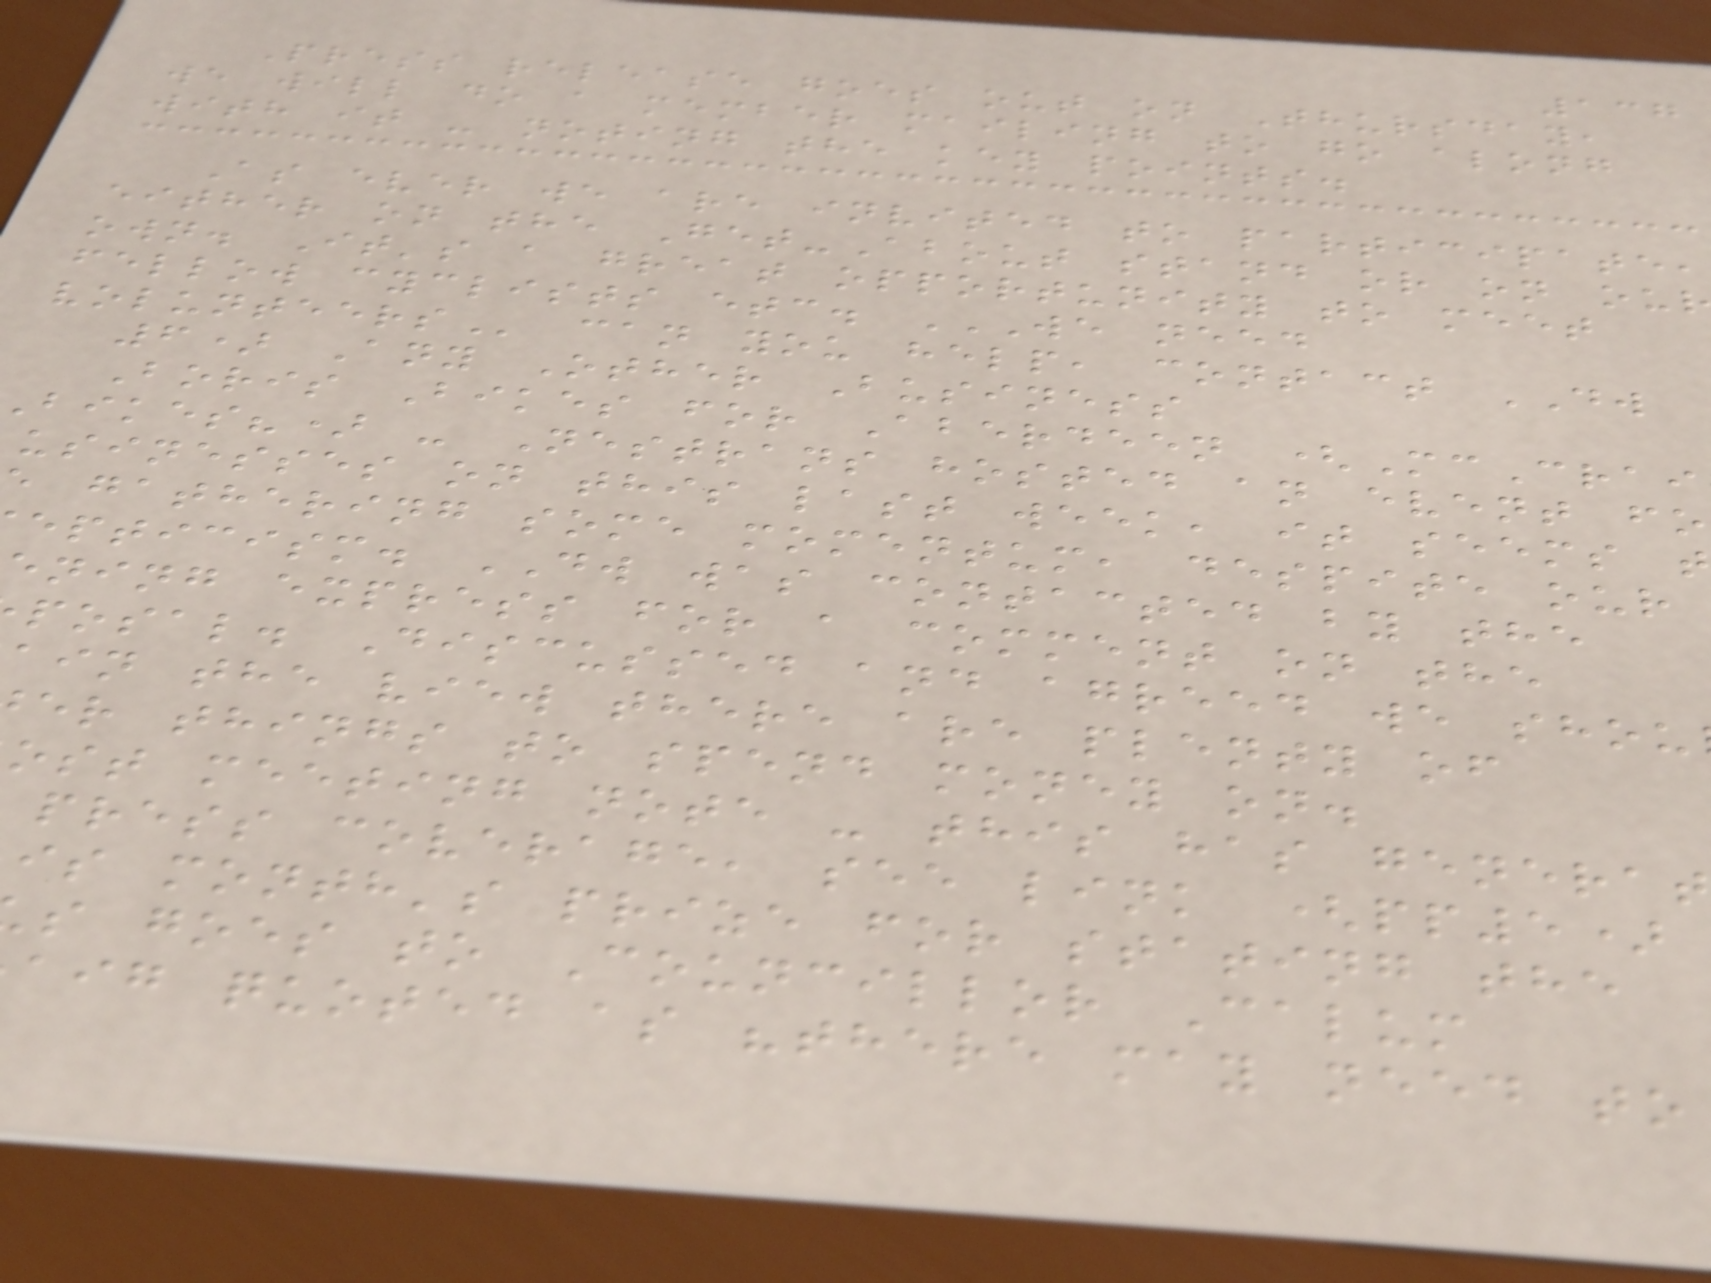137
Press release goes out on Thursday,
we will do a member mailing to go along
with it - noting the key points.
As ever we are invited to participate,
either on the Get-About stand or on ou
own. It's a great opportunity to meet
fellow cyclists etc. WE NEED
can you help, contact DW
6) Any Other Business
Boris Bikes for Aberdeen (McCrai
bikes?) - Nestrans hosted an event fo
usinesses on this last week, it seems
gathering some momentum, despite our
epticism. DW was contacted by the
ening express for a comment on the
posal. Discussed and agreed we shou
ain the view there are plenty of
er things to spend money on.
ost meeting note - this has generat
press coverage, see link (pp5)
is month's prize for stating the
s goes to Councillor Calum
aig quoted as "there may need to
